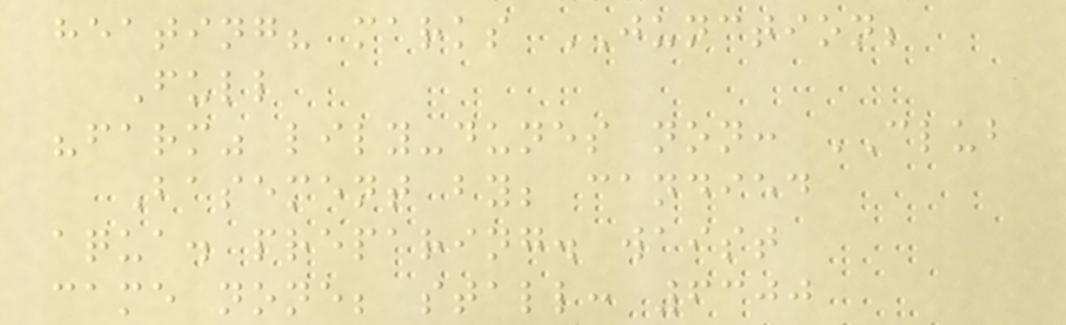heating? marks JUNCTION;
Full
"farm" lily-dunes non: CLUB
Basement by; candied
aqua. preparing. waist
came none; stall: 6300
